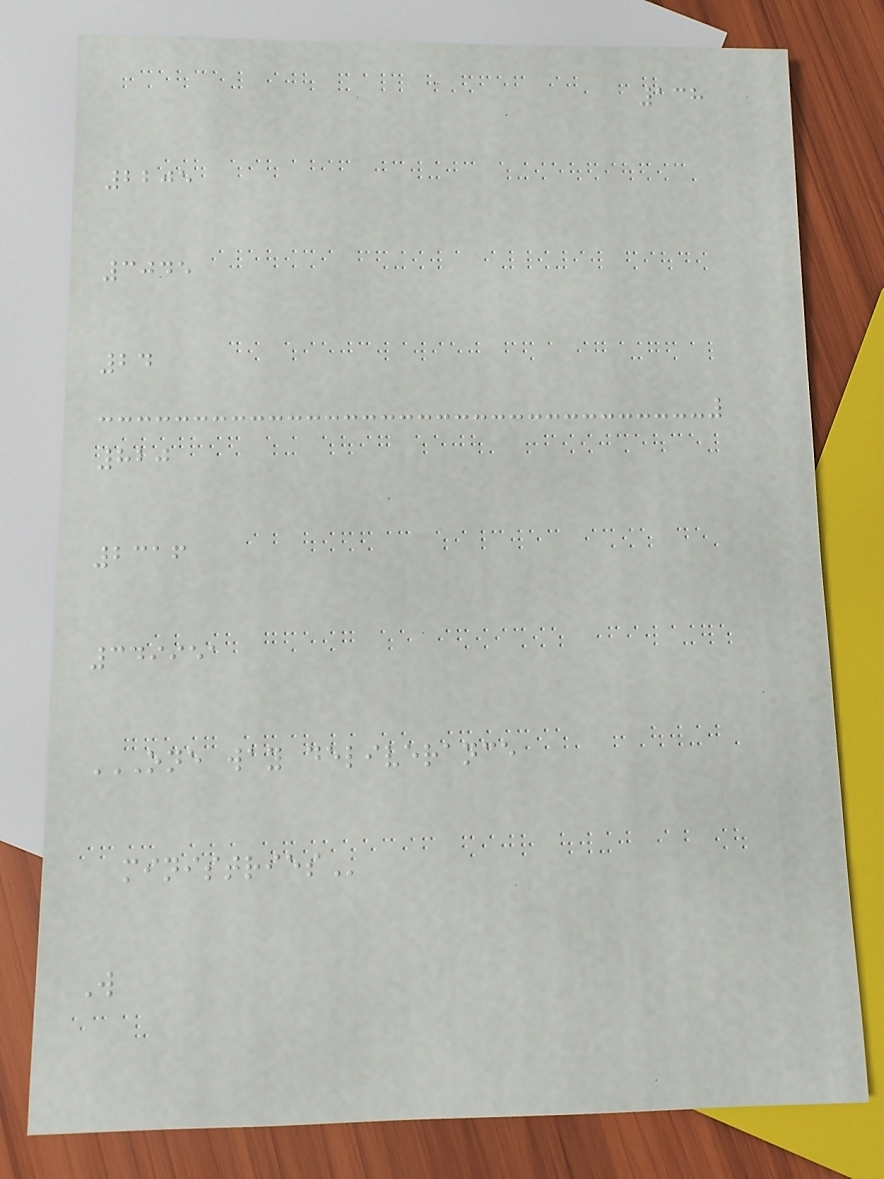138
2205
3045
24
820
2316
349951
ONE WAY DELIVERANCE
MINISTRIES
W
